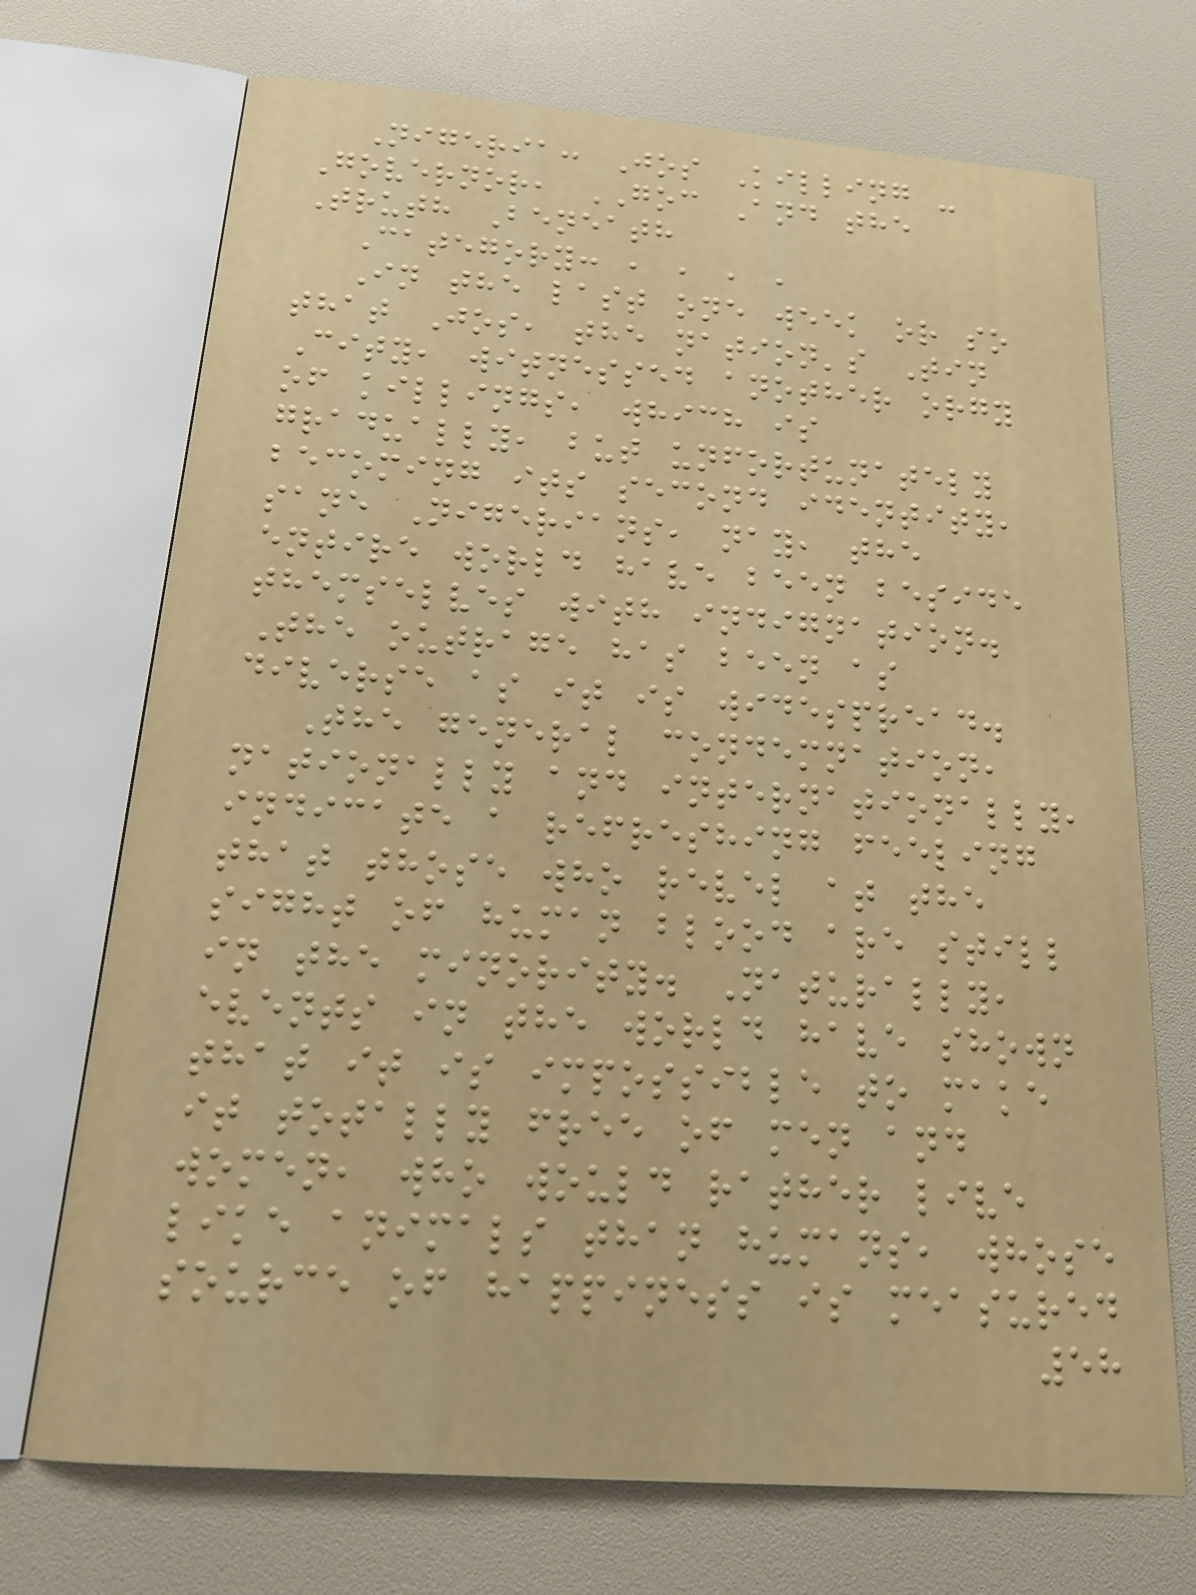Nigeria: Jos Killing -
Governor, GOC And the
Truth Beneath
Category: , , , ,
In the last one week or so
that Jos, the nation's Tin
City, witnessed another orgy
of killings, which is
gradually, but unfortunately
becoming its second identity,
sane Nigerians, nay, the
entire world have been beside
themselves with indignation.
The outrage has been as
diverse as it is widespread.
The general condemnation,
nationally and internationally,
indicate a refreshing feeling
that those who revel at the
sight of human blood are still
in the minority. Naturally,
events in the world have shown
that it is impossible to make
it totally free of men and
women, who would rather live
like animals than humans, whose
source of happiness is measured
58
